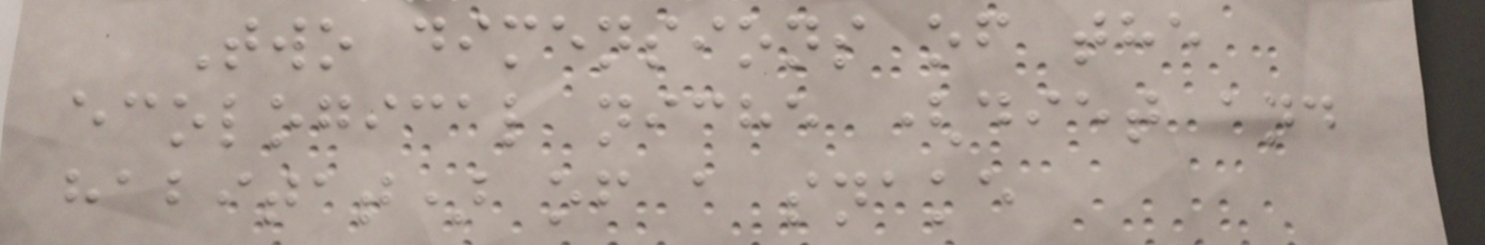Two dimensions of the
ecological niche (diet and
habitat) of a snake
